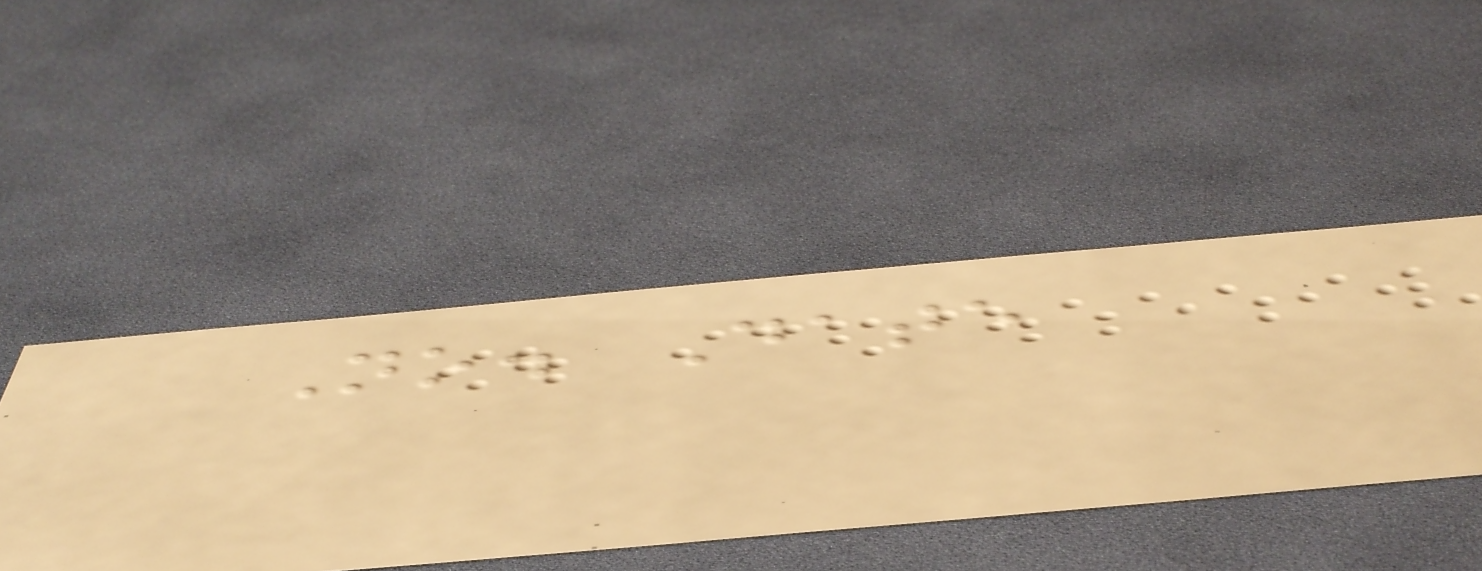No. Date
